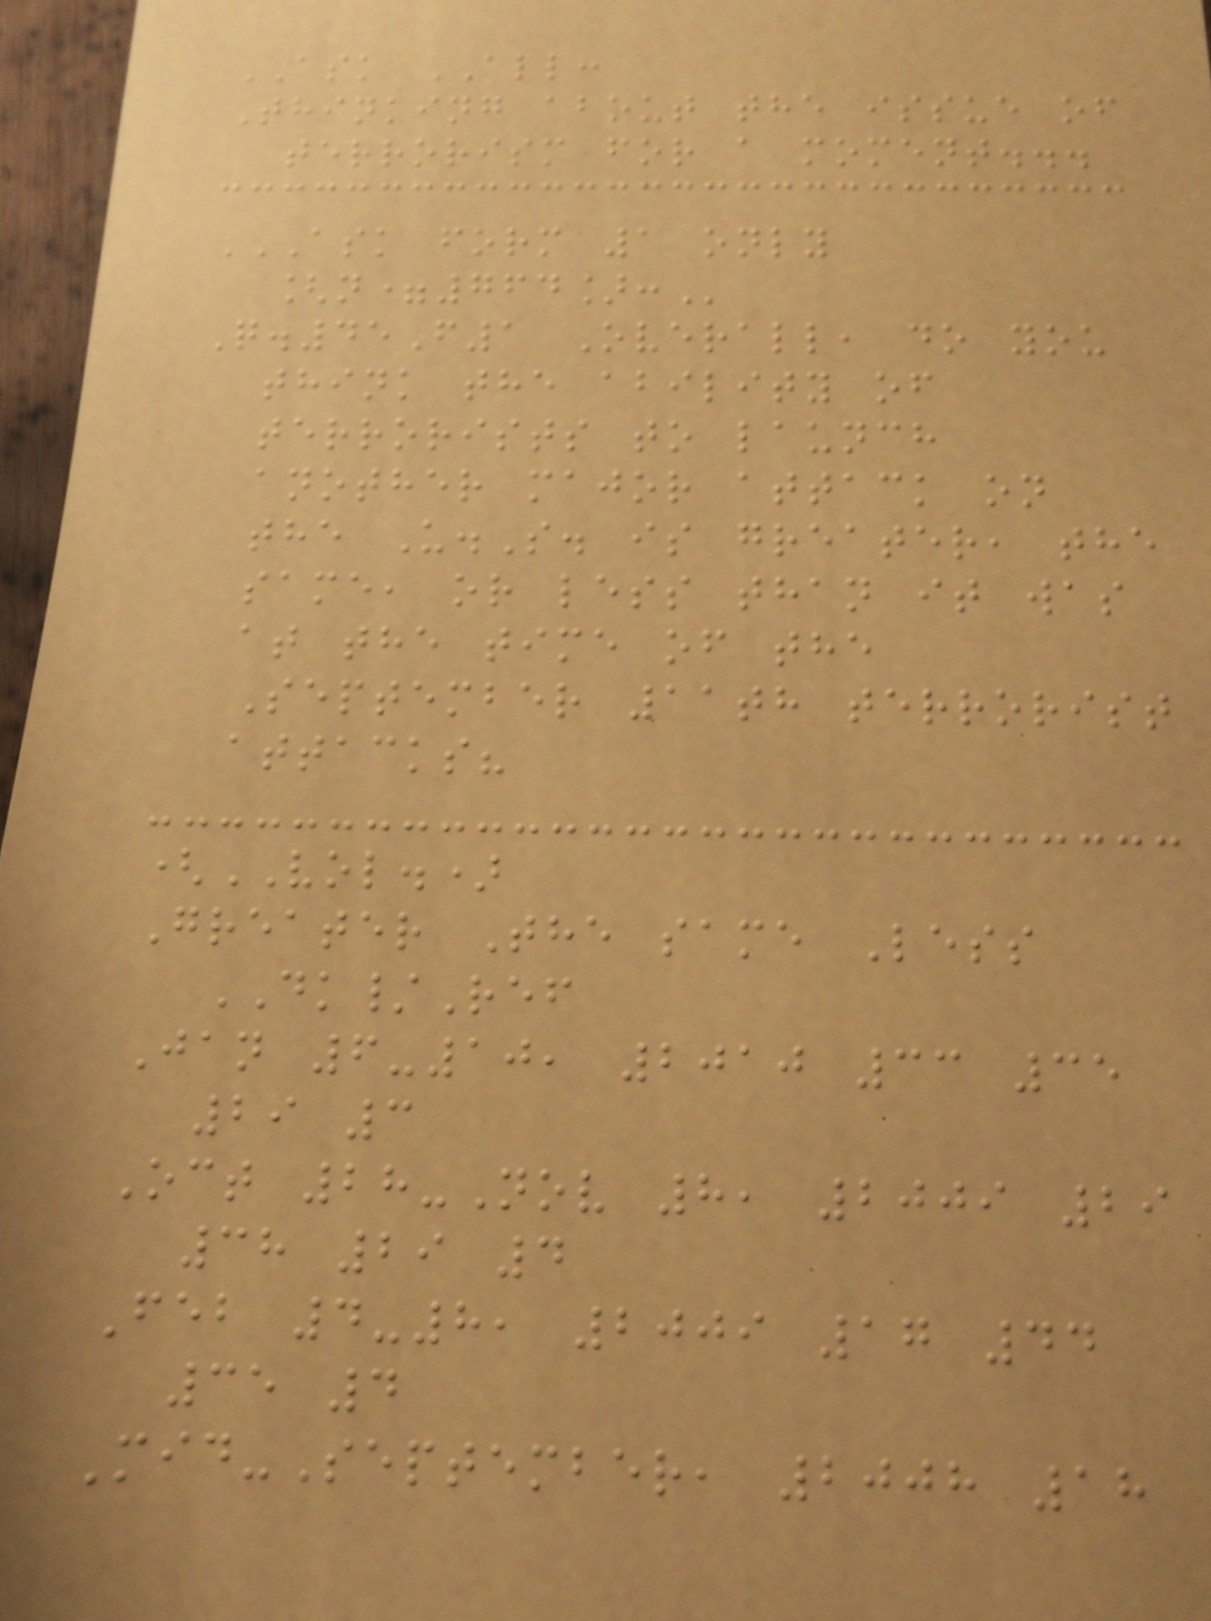ASK ALL:
Thinking about the issue of
terrorism for a moment...
ASK FORM 1 ONLY
[N=764]:
Q.45F1 Overall, do you
think the ability of
terrorists to launch
another major attack on
the U.S. is greater, the
same, or less than it was
at the time of the
September 11th terrorist
attacks?
(VOL.)
Greater The same Less
DK/Ref
Jan 6-10, 2010 33 35
29 3
Oct 28-Nov 8, 2009 29
38 29 4
Feb 4-8, 2009 17 44
35 4
Mid-September, 2008 18
